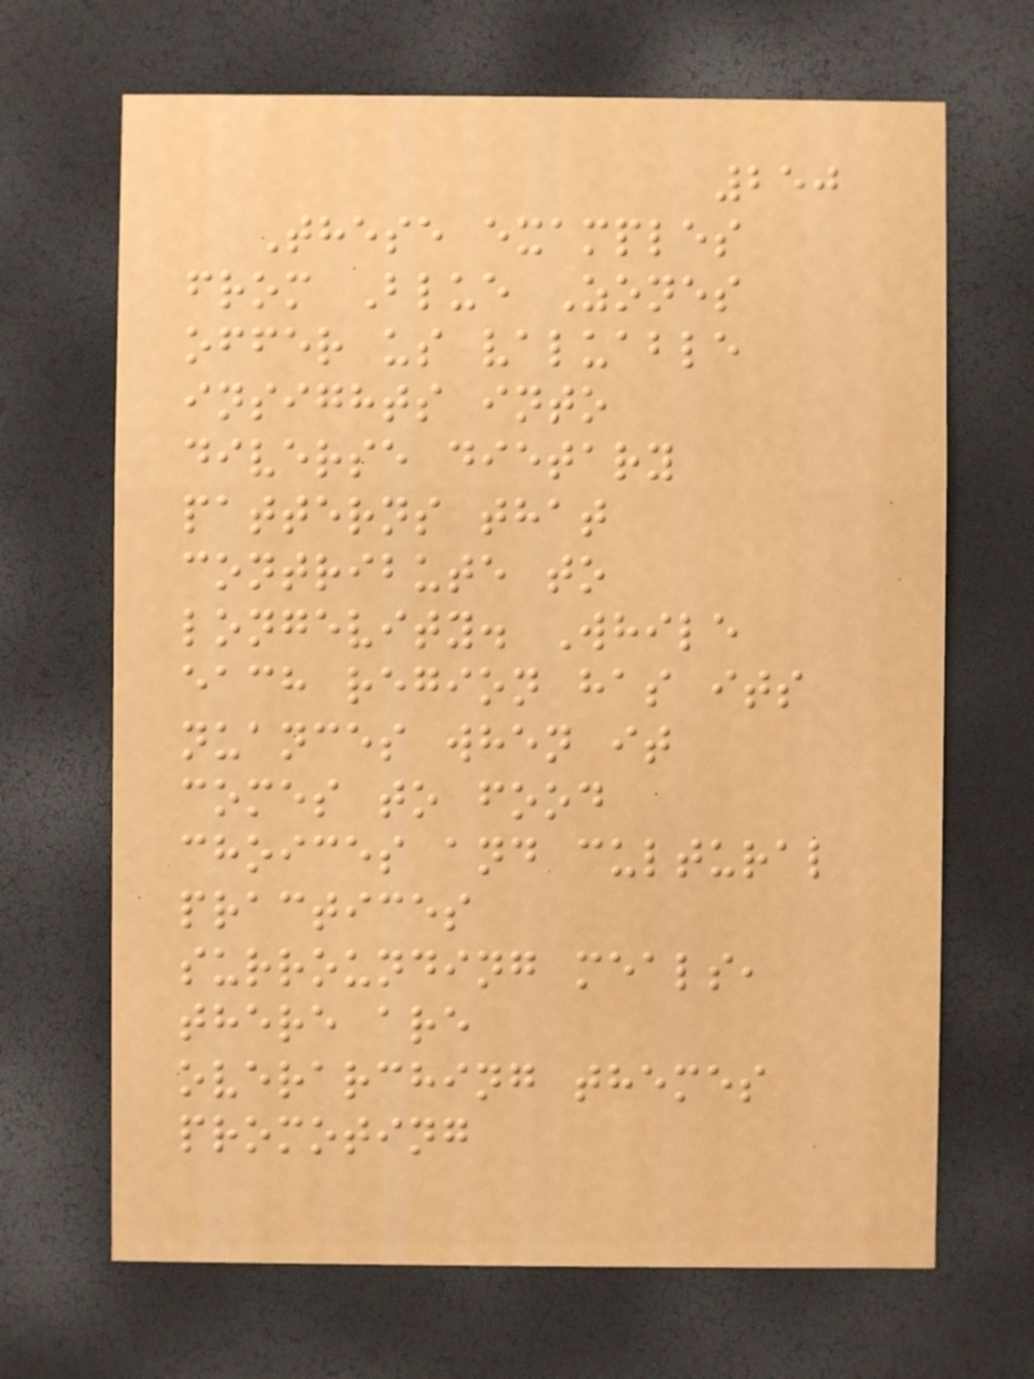250
These examples
from Blue Zones
offer us valuable
insights into
diverse dietary
patterns that
contribute to
longevity. While
each region has its
nuances when it
comes to food
choices and cultural
practices
surrounding meals,
there are
overarching themes
promoting
